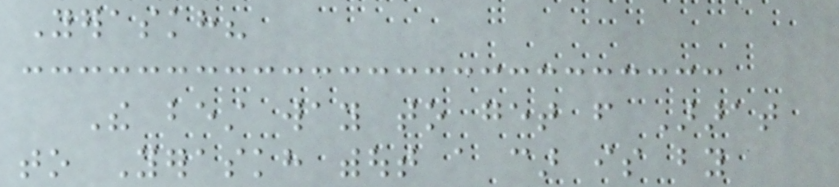Yeraskh?
The best way to get from Ararat
to Yeraskh without a car is by
